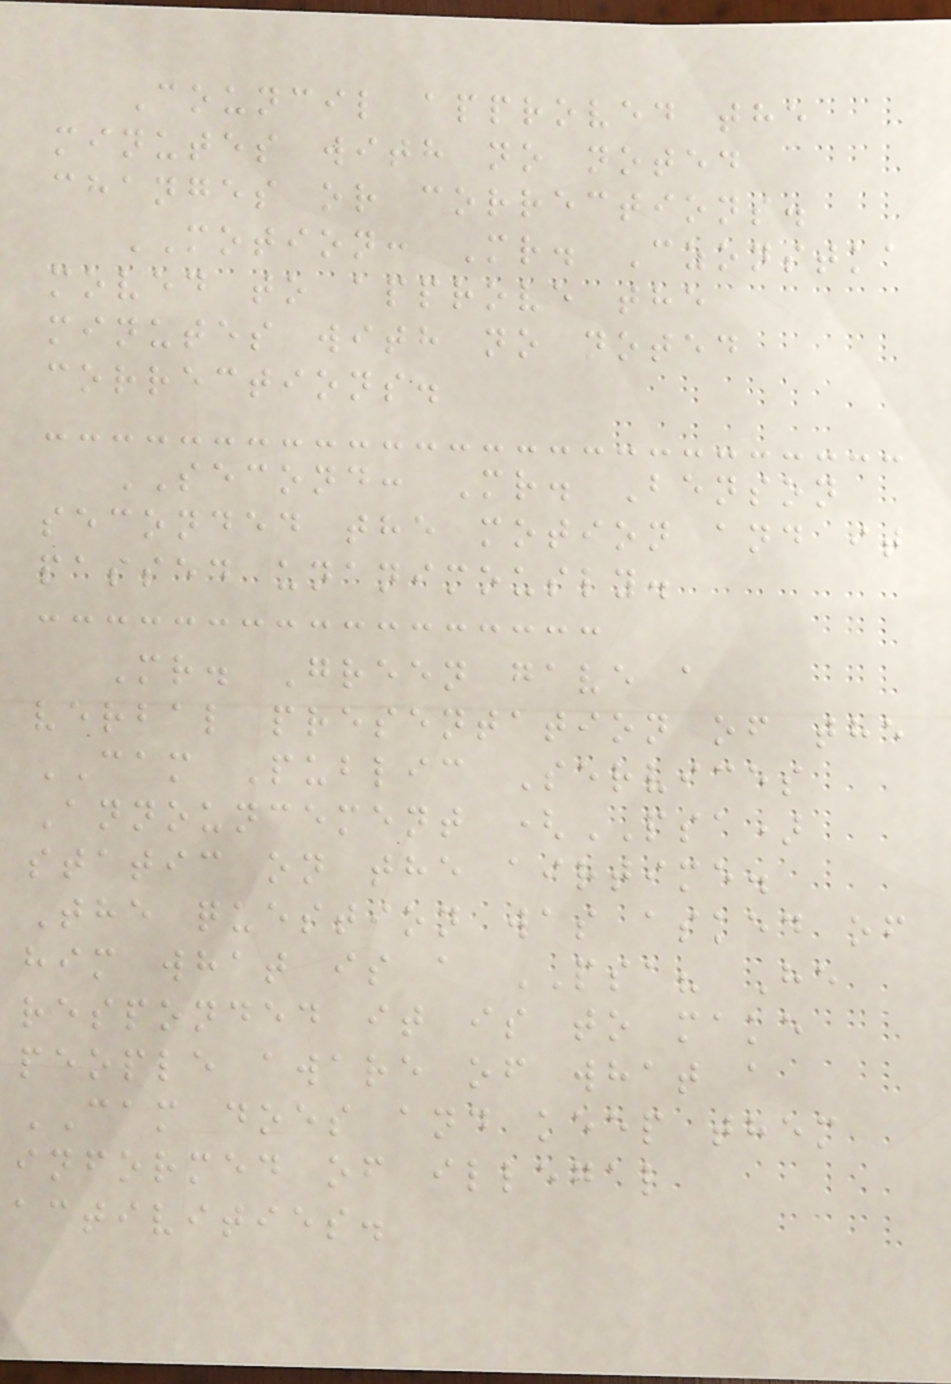Council approved the
minutes with no noted
changes or corrections.
MOTION: Mr. Czonstka
moved to approve the
minutes with no noted
corrections.
SECOND: Mr. Benson
seconded the motion and it
passed unanimously.
Mr. Green gave a
verbal presentation of the
CAM Public Services
Announcement (PSA)
static on the airtime.
The question was asked of
him what is a PSA? He
responded it is to make
people aware of what a
CAM does and keep them
informed of illegal
activities.
